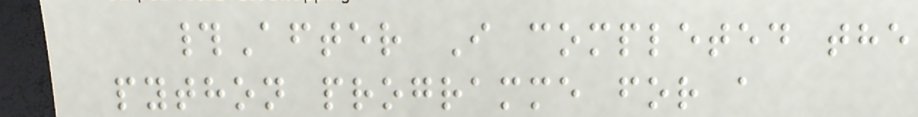#After I completed the
python programme for a
